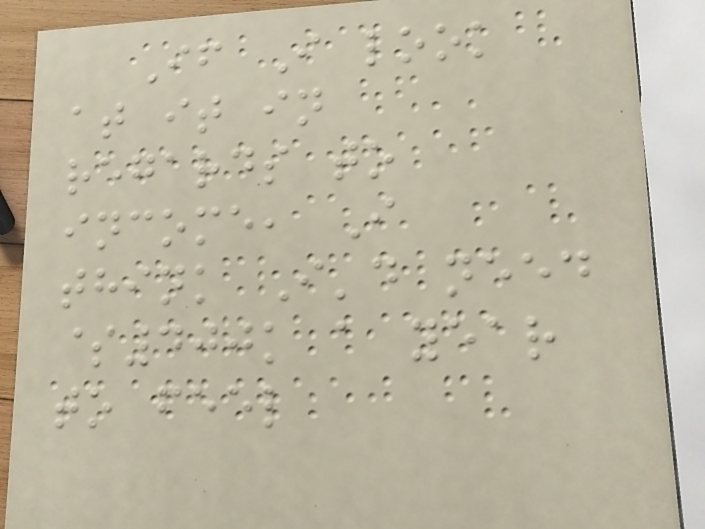If I look
at it in
regards to
income, I
think I'd need
$400k a year
to feel
